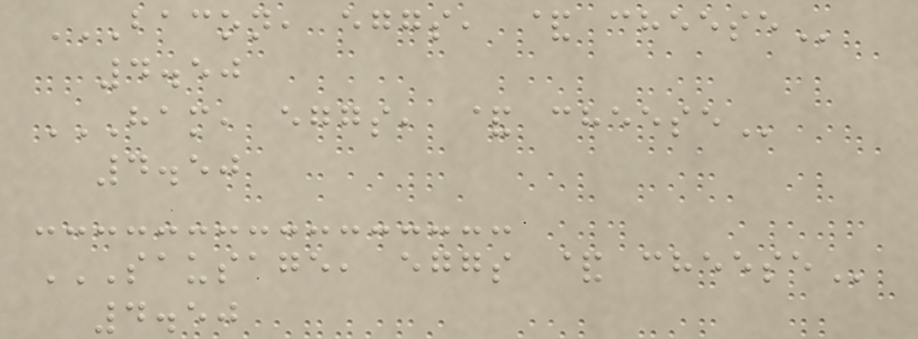BACON, EGGS, & CHEESE
4.50
HAM, EGGS, & CHEESE
4.50
SAUSAGE, EGGS & CHEESE
4.50
